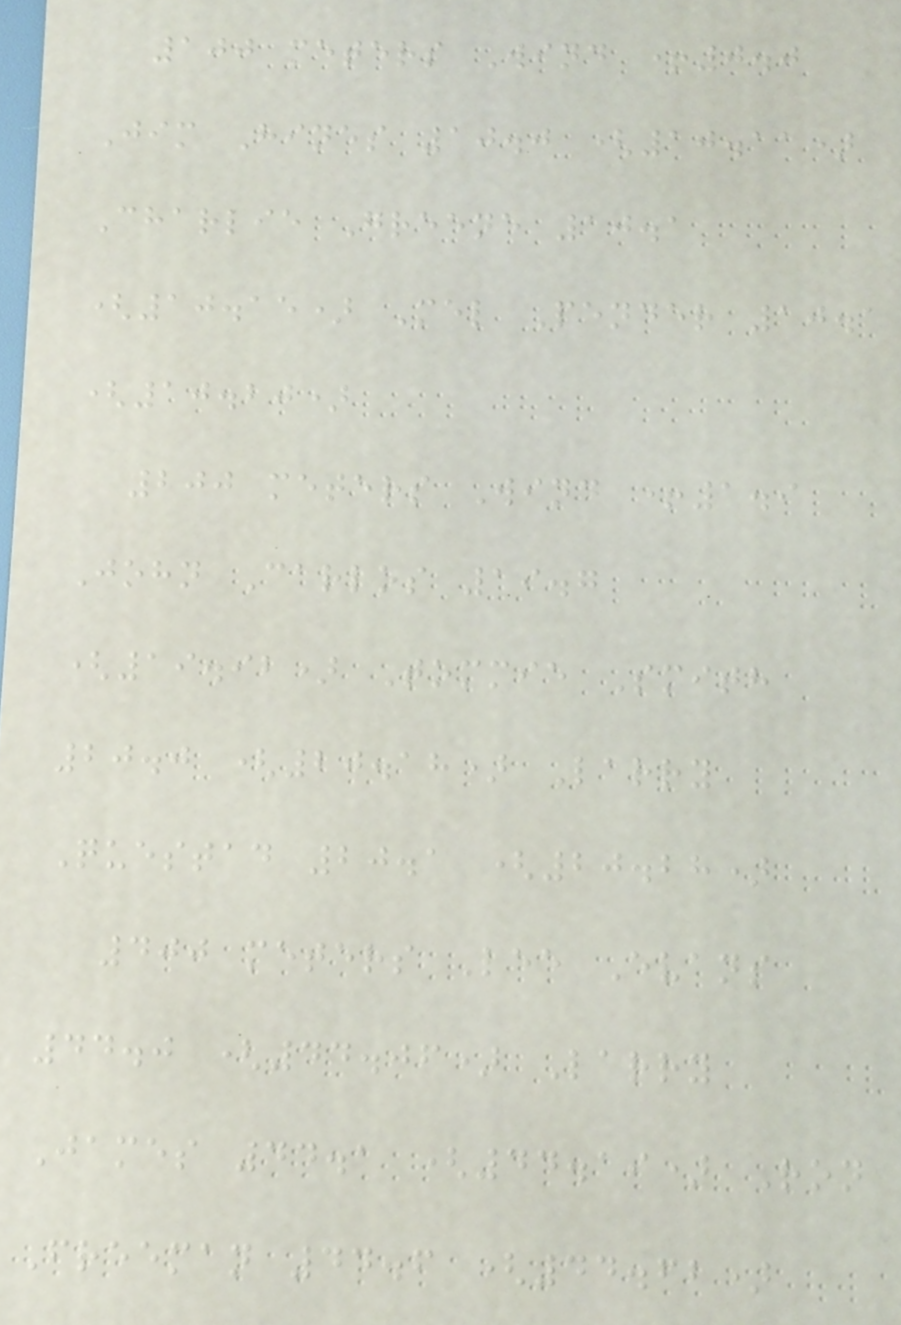100 meters Wind +0.0
Jim Hines 10.0 (10.11)
Charlie Greene 10.1
(10.15) Mel Pender 10.1
(10.20)
200 meters Wind +1.9
John Carlos 19.7
(19.92) Tommie Smith
20.0 (20.18) Larry
Questad 20.1 (20.28)
400 meters Lee Evans
44.0 (44.06) Larry
James 44.1 (44.19) Ron
Freeman 44.6 (44.62)
